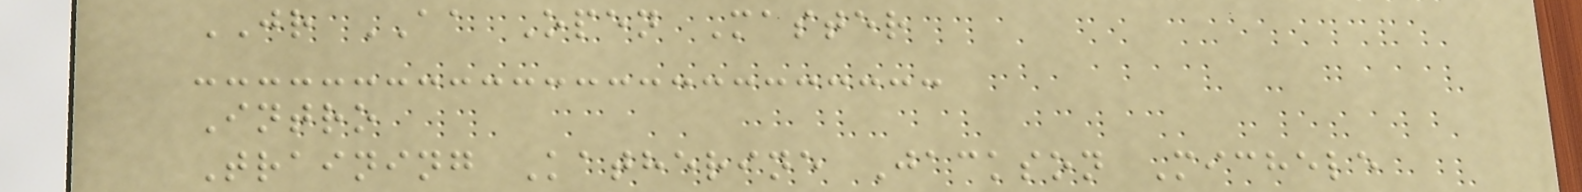JR AA Open Master
Intro
Training Katherine Jackson Michele
